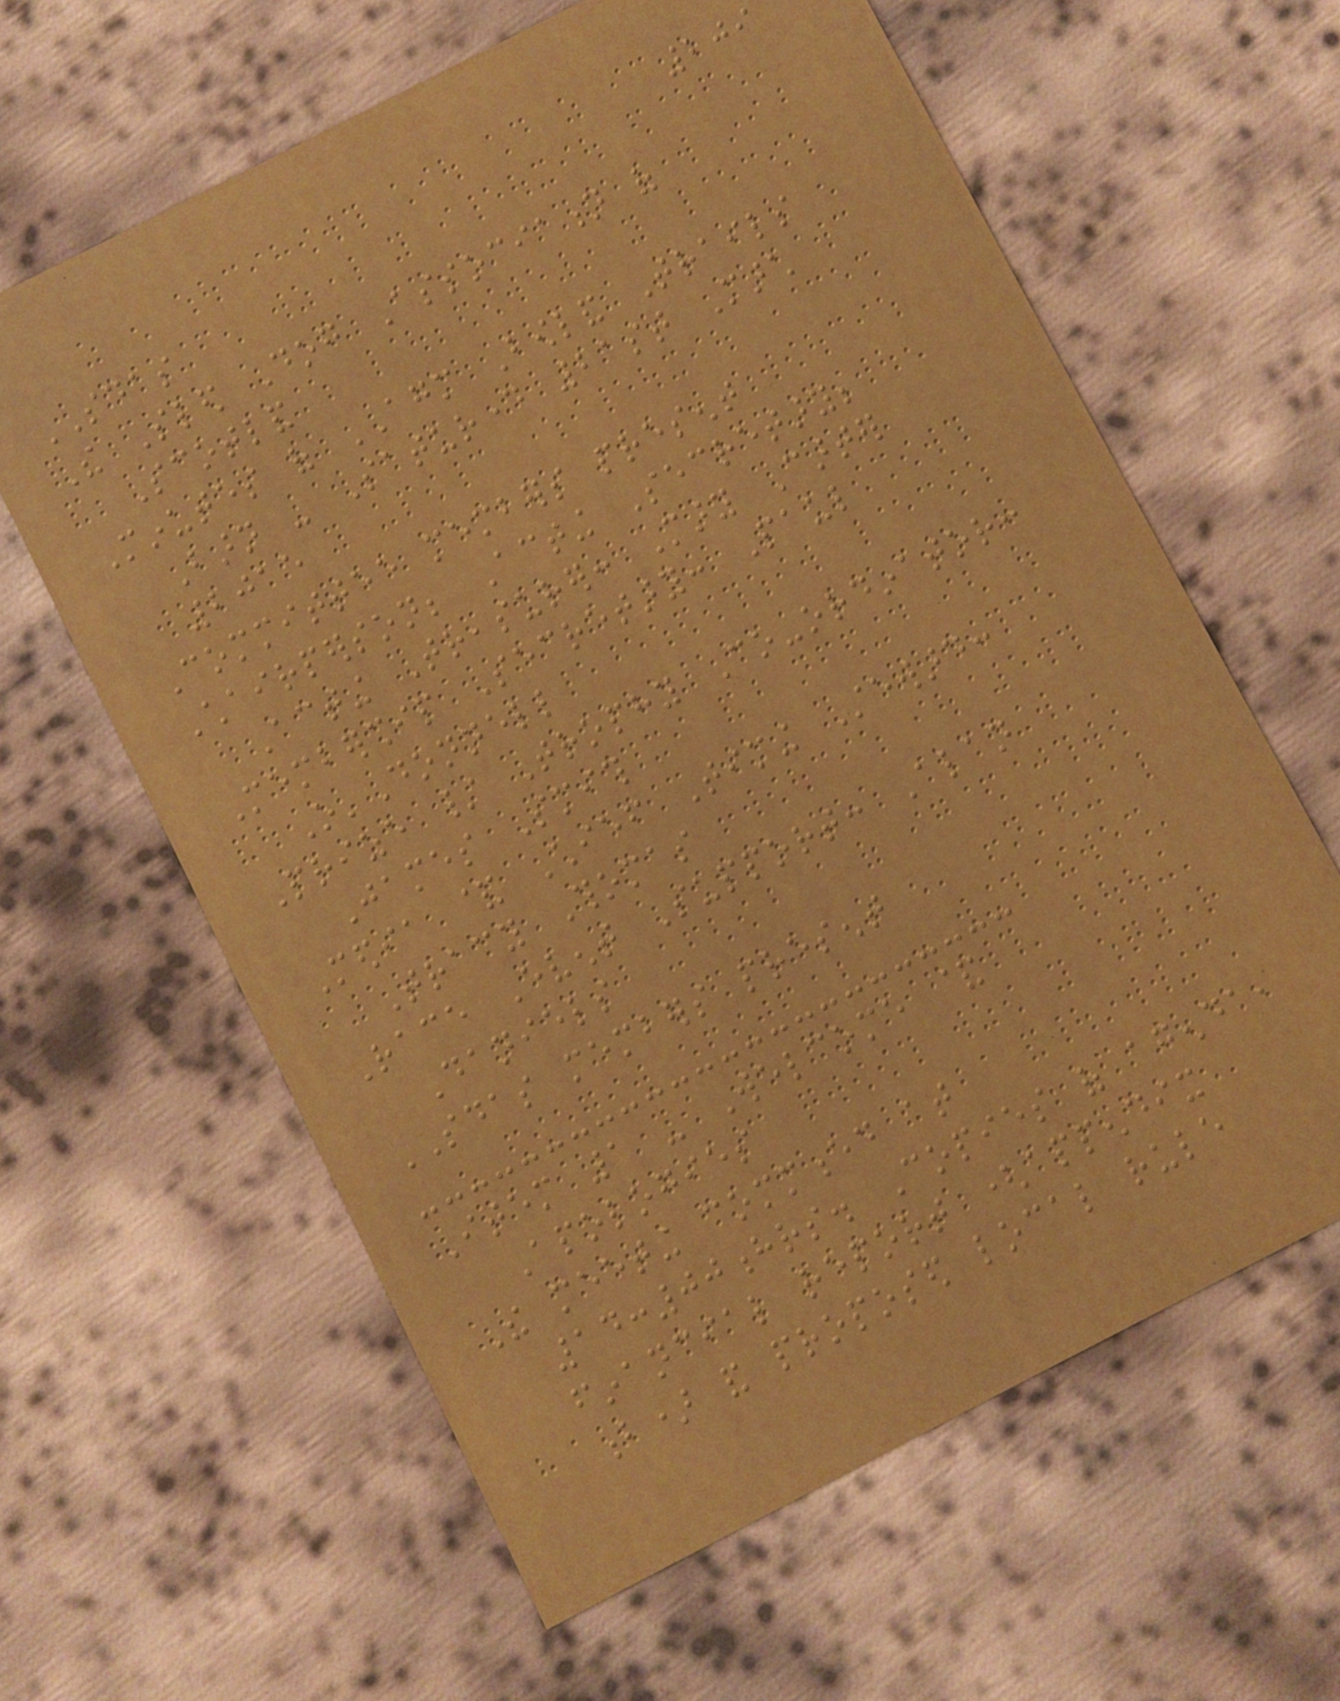209
SDAS
The Sled Dog Association of
Scotland
Minutes of AGM Bowland Trails
Barn - Saturday 21st March
2015
Committee members present
Chairperson; Acting Secretary;
Acting Treasurer: Mary Carter
Membership Secretary: Paul
O'Donnell
Prize / Trophy Co-ordinator:
James Smith
Media & Chief Timing Steward:
Tracy Thomas
Race Event Support: Alan
Daniels
SDAS members present
Item 1 - Welcome &
Apologies
The meeting commenced at
14:00hrs. Copies of agenda,
financial report (appendix
b) and proposed local rule
